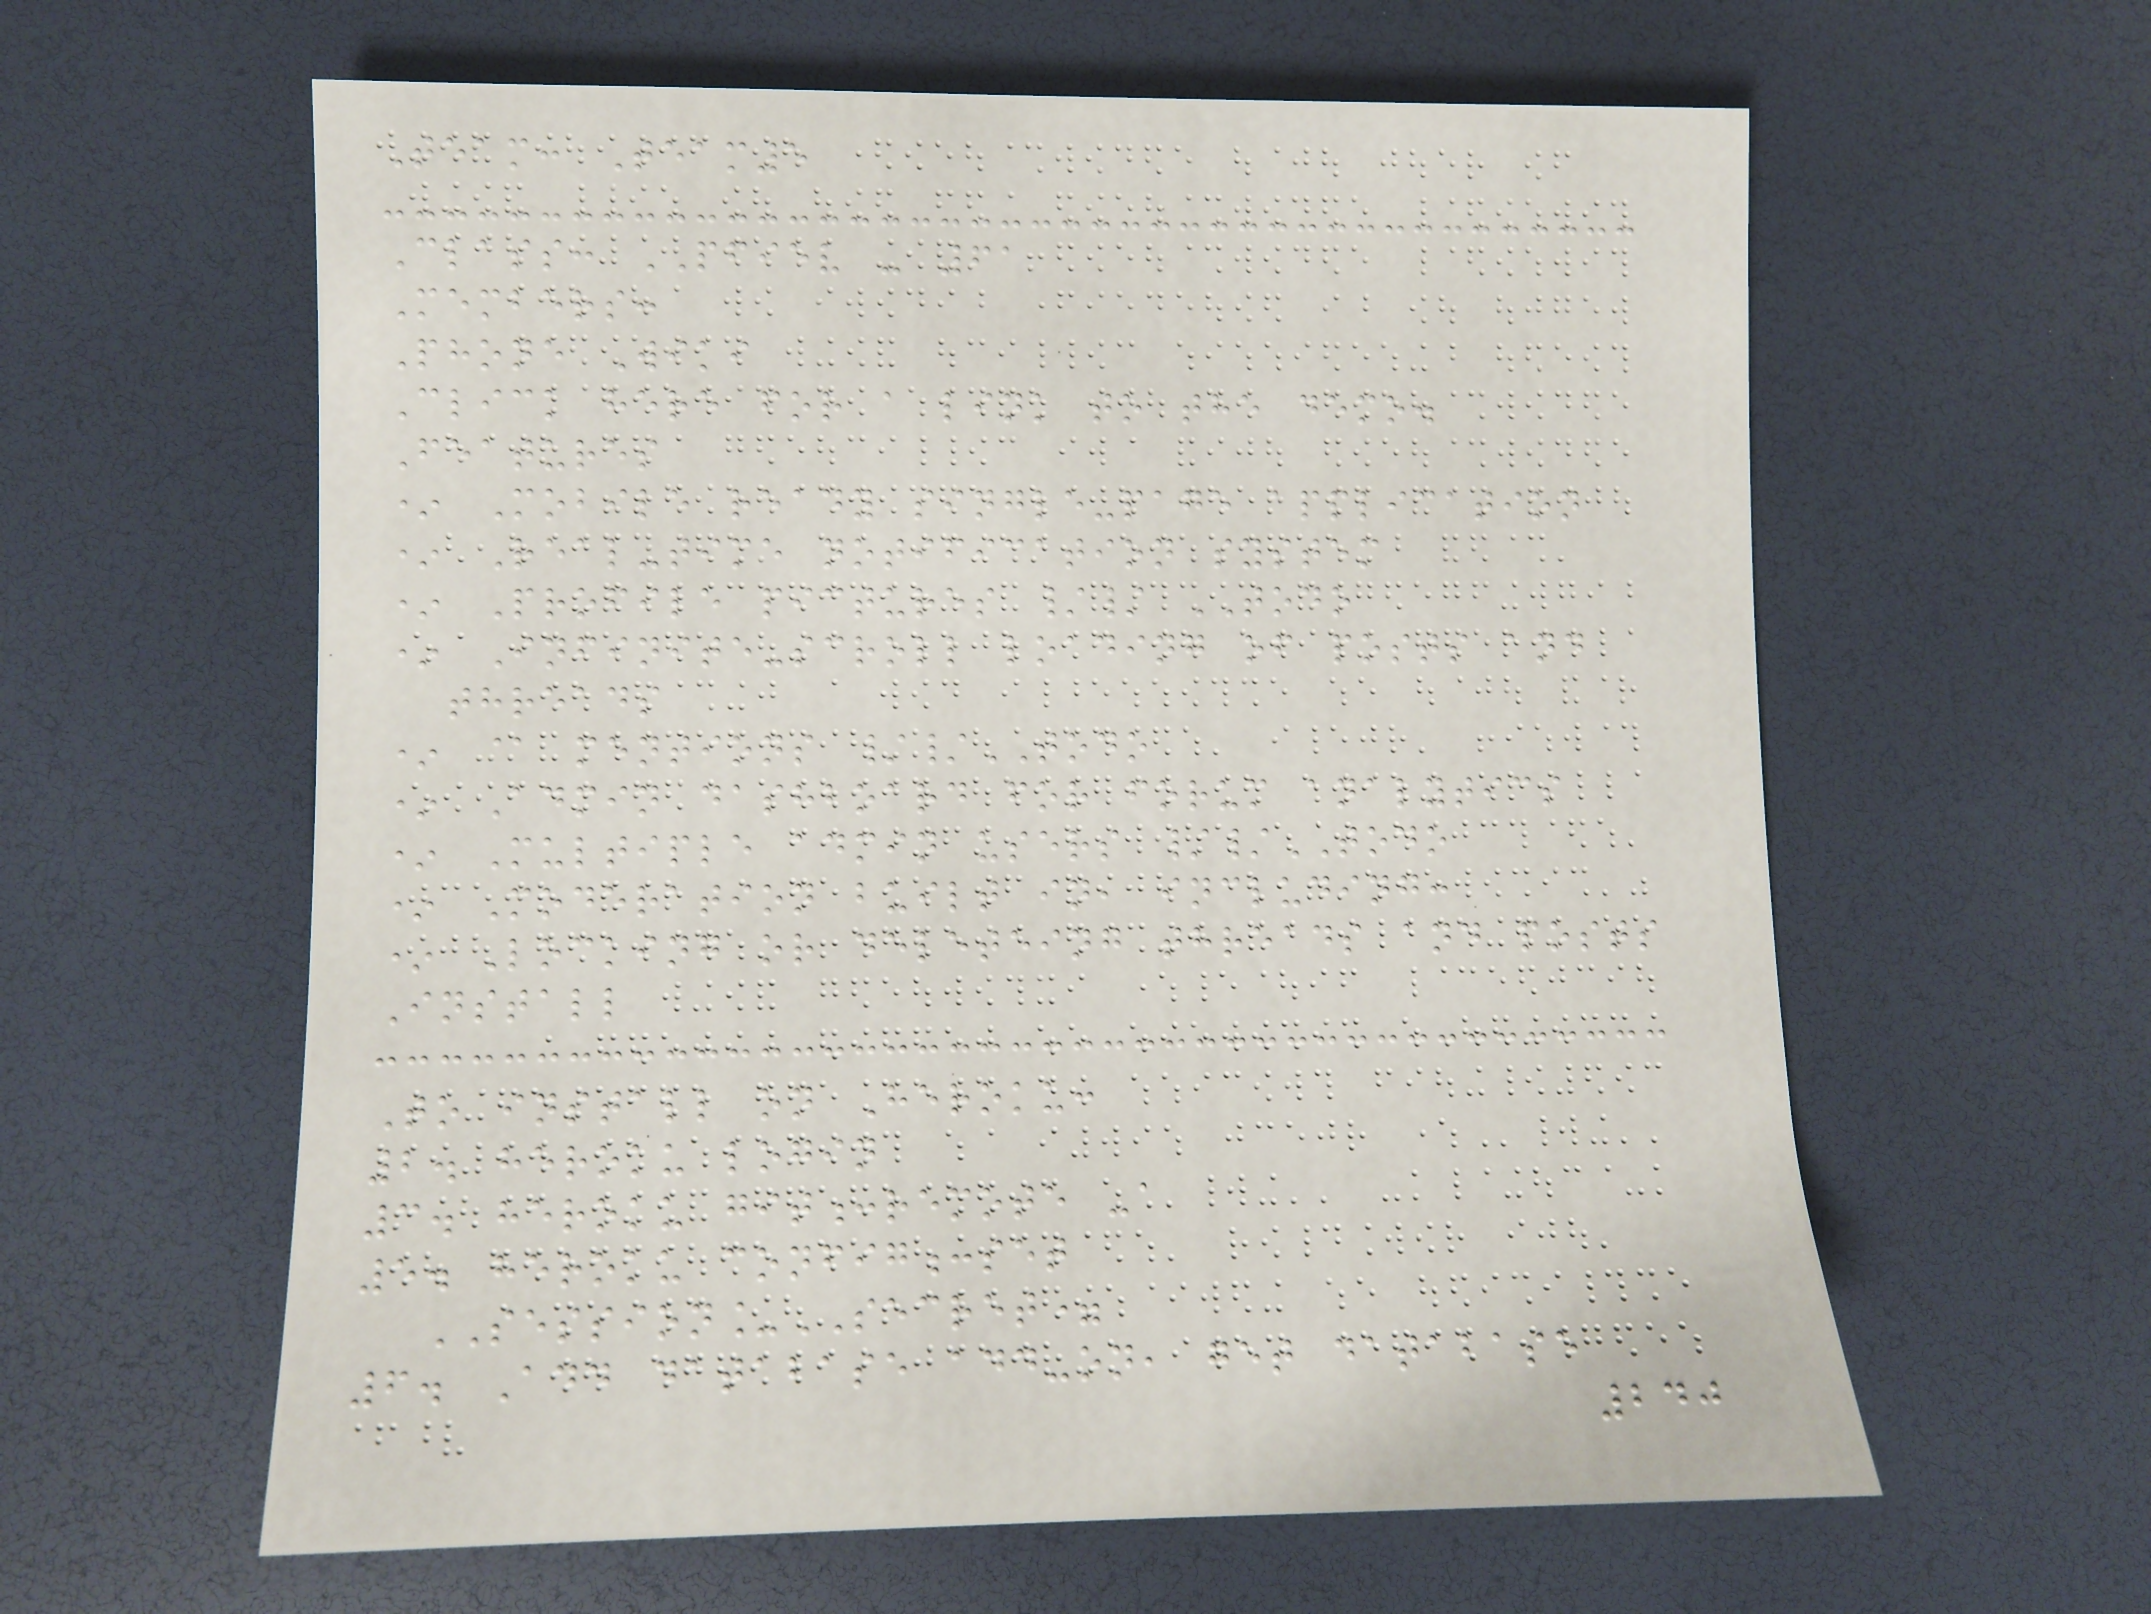Team: Team5
Class: PFIEV - 61
Members:
Phone Wiki
Click here for a link to the demo.
Features
* Mobile ready single-page application
* Real-time notification system
* Profile pictures // TODO
* Infinite-scroll loading of posts and
threads
* @ mentions //TODO
* Admin dashboard for forum analytics
* Multiple admin users //TODO
* Moderation built in, including:
* Locking or deleteing threads and posts
Install
To install on Heroku:
2. heroku login
3. heroku git:remote -a
5. heroku config:set
SESSION_SECRET=
6. Add database add-on, get database
240
